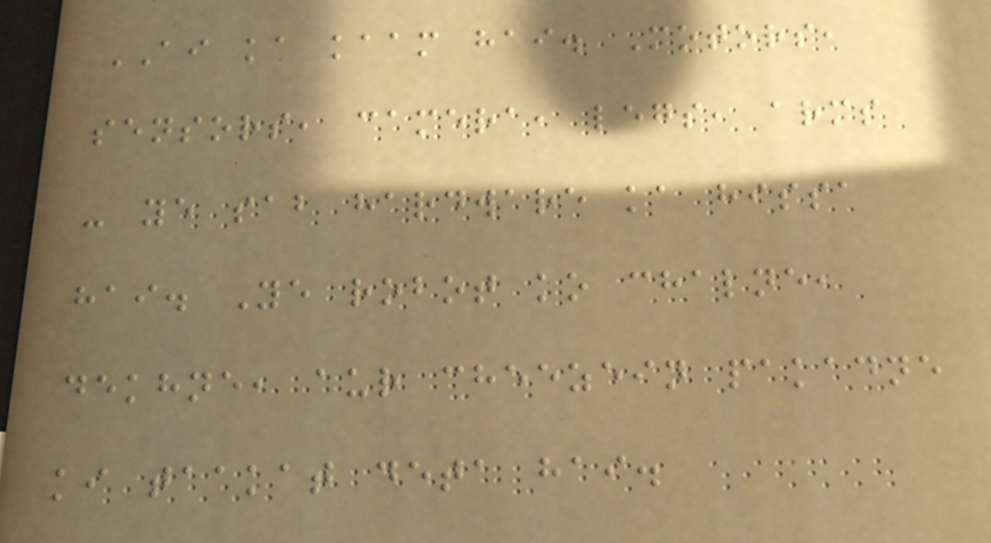AI ka kaam hai. Motors,
sensors, camera, legs, arms
- ye sab hardware ka hissa
hai. Ye robot ko chalne,
dekhne, aur cheezein pakadne
ki taakat deta hai.
